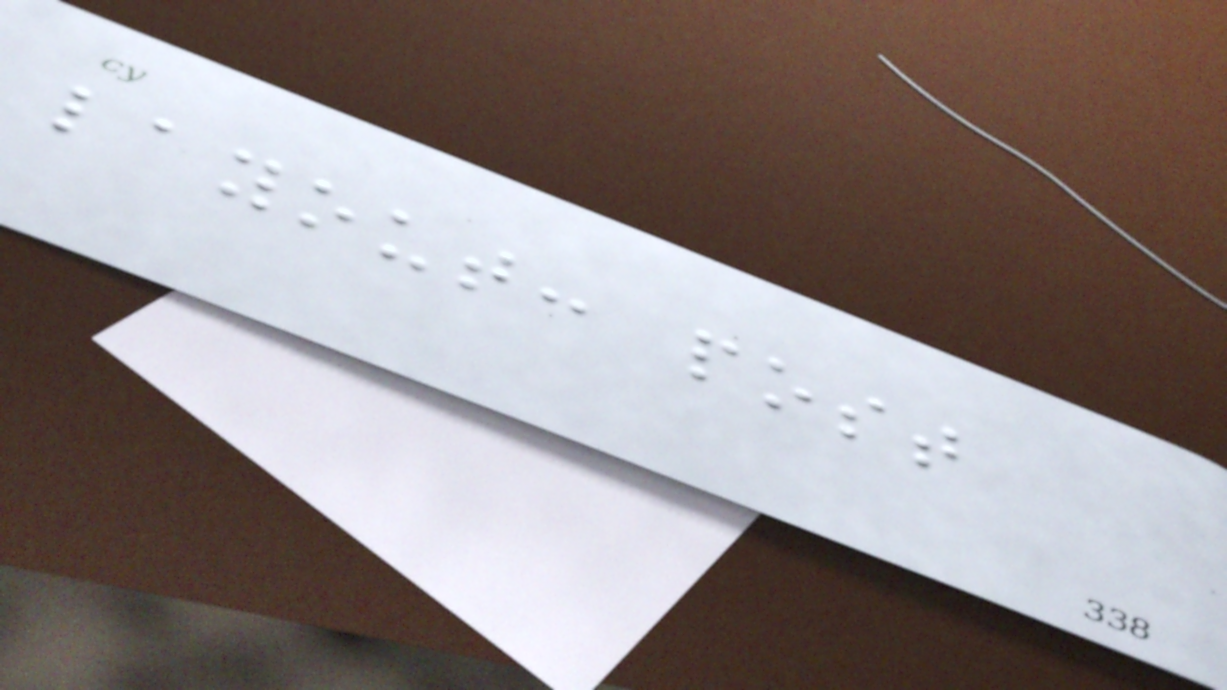layout: post
